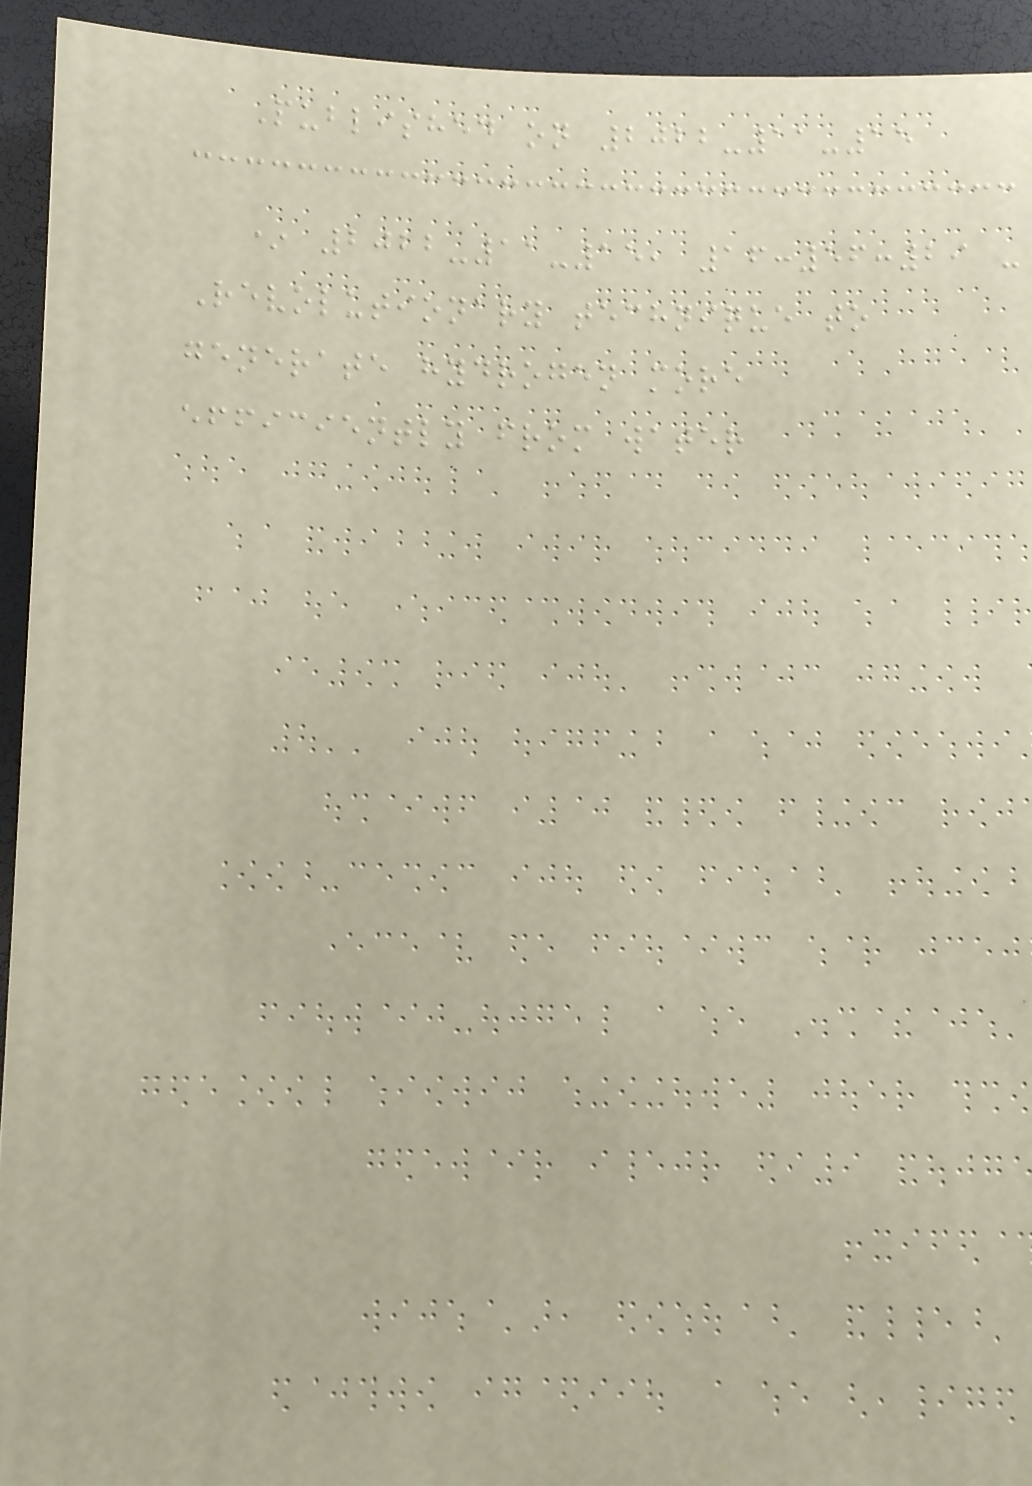Published on 2022-11-15
* 2022-11-15, 16:56:29 -
Revolutionary technique to
generate hydrogen more
efficiently from water
